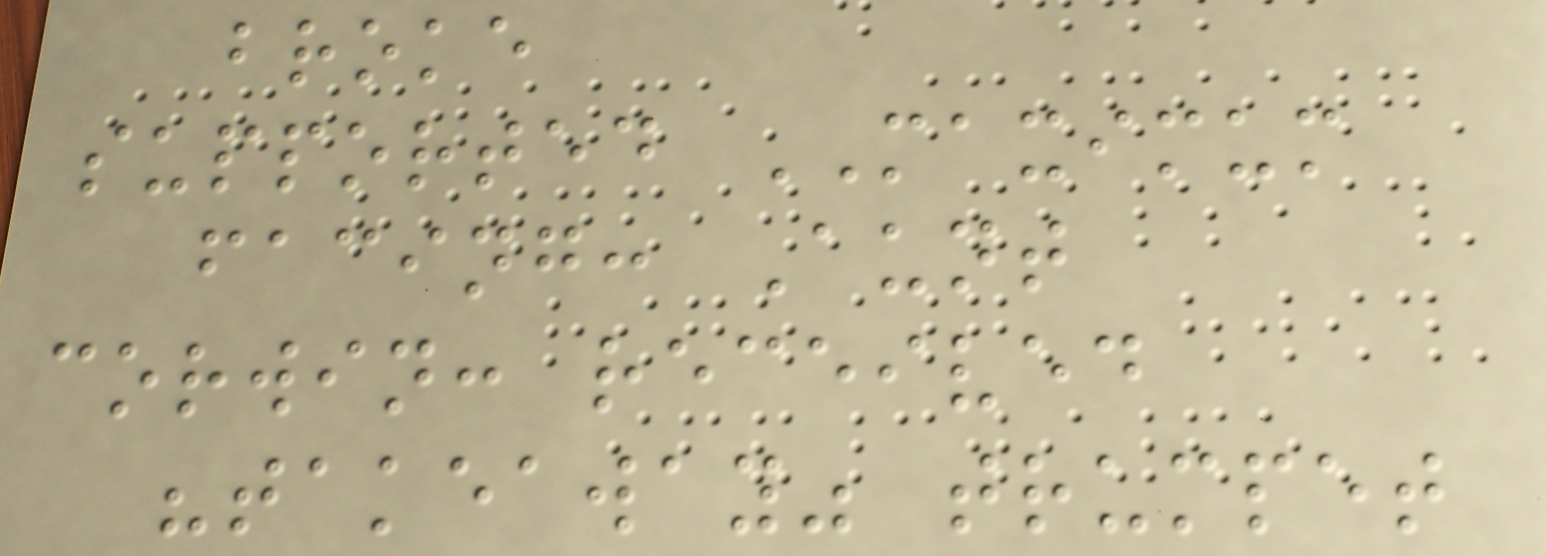broke
supported MAXIMUM
facing: Aunt
corwin: received
"takeaway" trumpet
